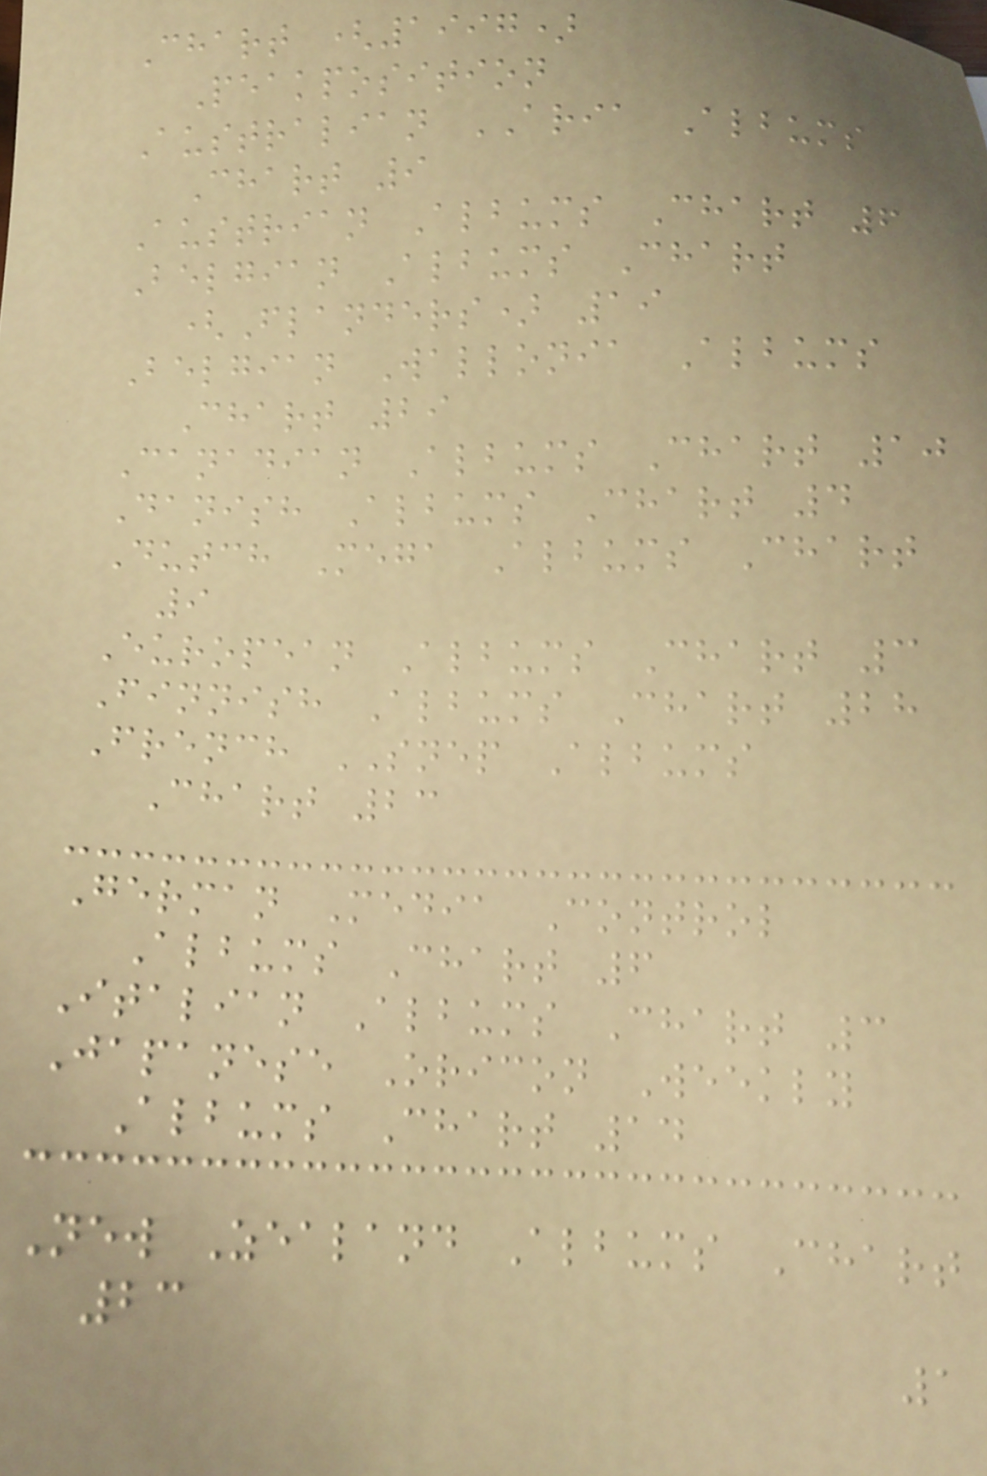Chart (1997)
Peakposition
Australian ARIA Albums
Chart 9
Austrian Albums Chart 6
Belgian Albums Chart
(Flanders) 19
Belgian Wallonia Albums
Chart 29
Canadian Albums Chart 10
Danish Albums Chart 4
Dutch Mega Albums Chart
9
European Albums Chart 3
Finnish Albums Chart 28
French SNEP Albums
Chart 23
German Media Control
Albums Chart 6
Italian Albums Chart 3
Japanese Oricon Weekly
Albums Chart 14
New Zealand Albums Chart
23
1
